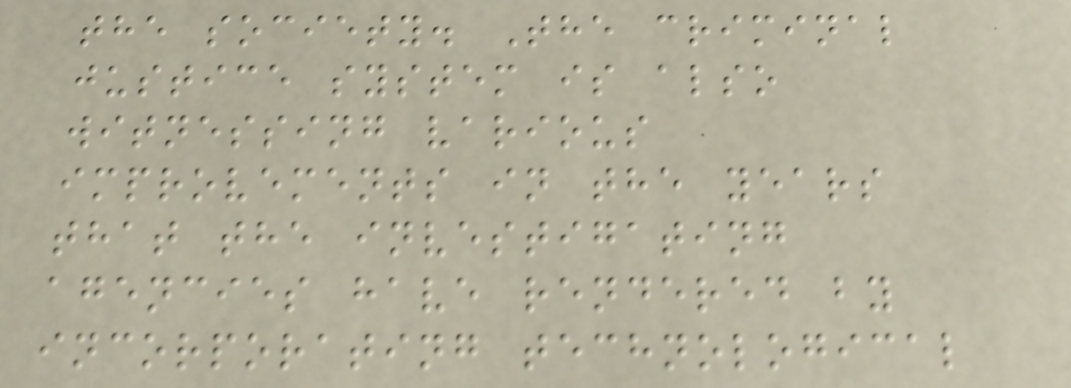the society. The criminal
justice system is also
witnessing various
improvements in the years
that the investigating
agencies have rendered by
incorporating technological
